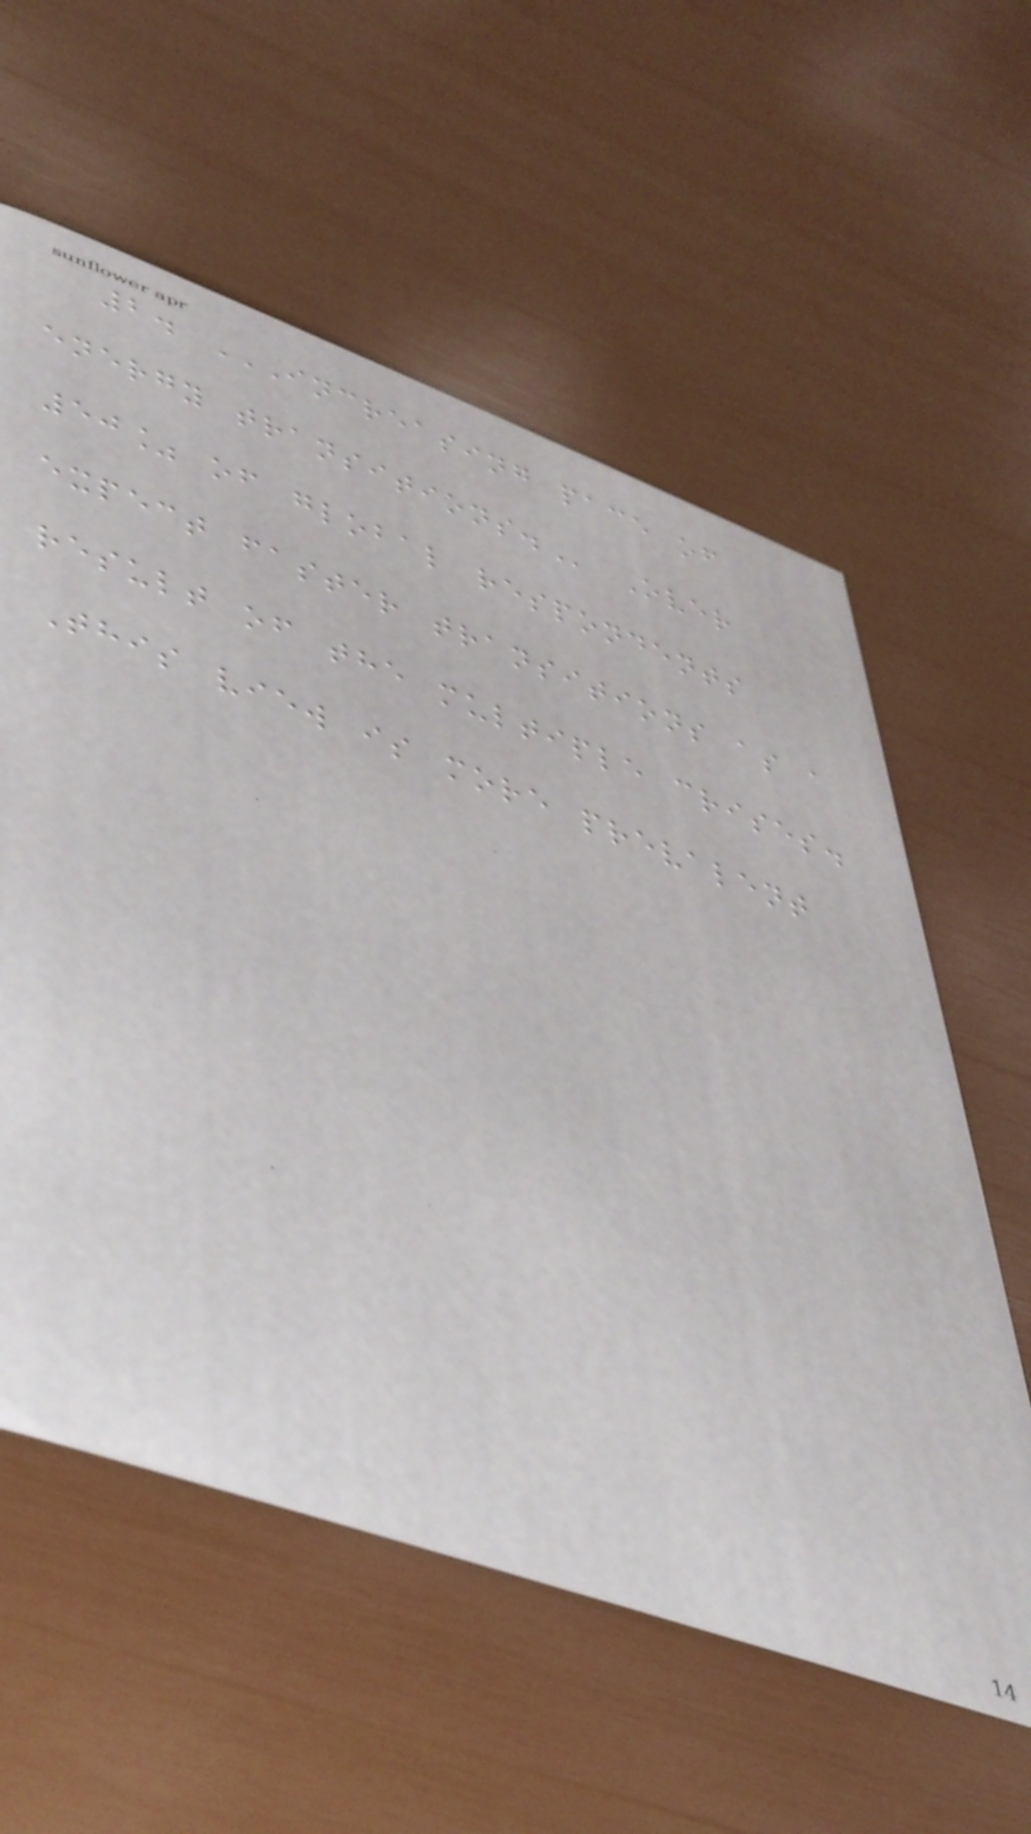2. INCREASING PACE OF
ENERGY TRANSITIONS. Over
50% of global respondents
expect faster transitions as a
result of the multiple crises.
This view is more prevalent
